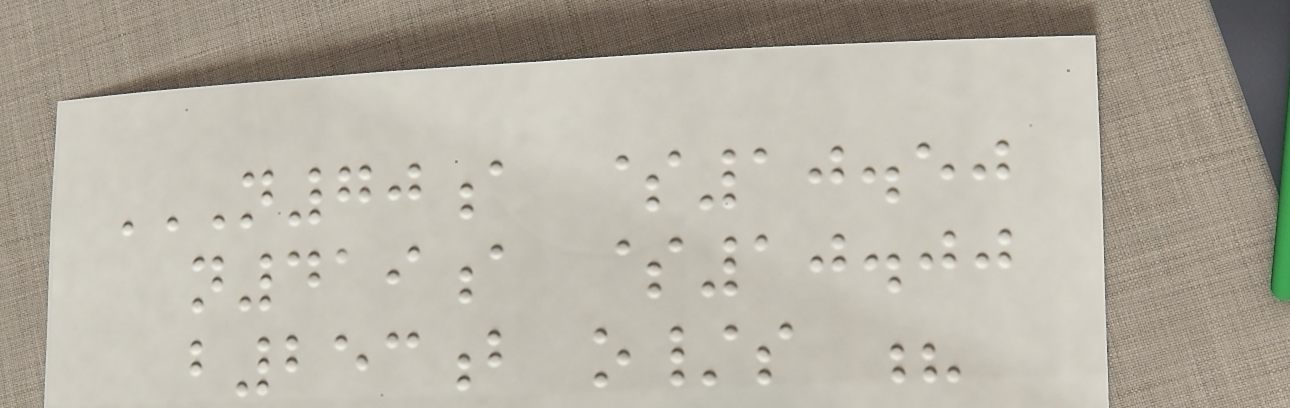N70A $10.50
N419A $10.00
B253B O/S ?
